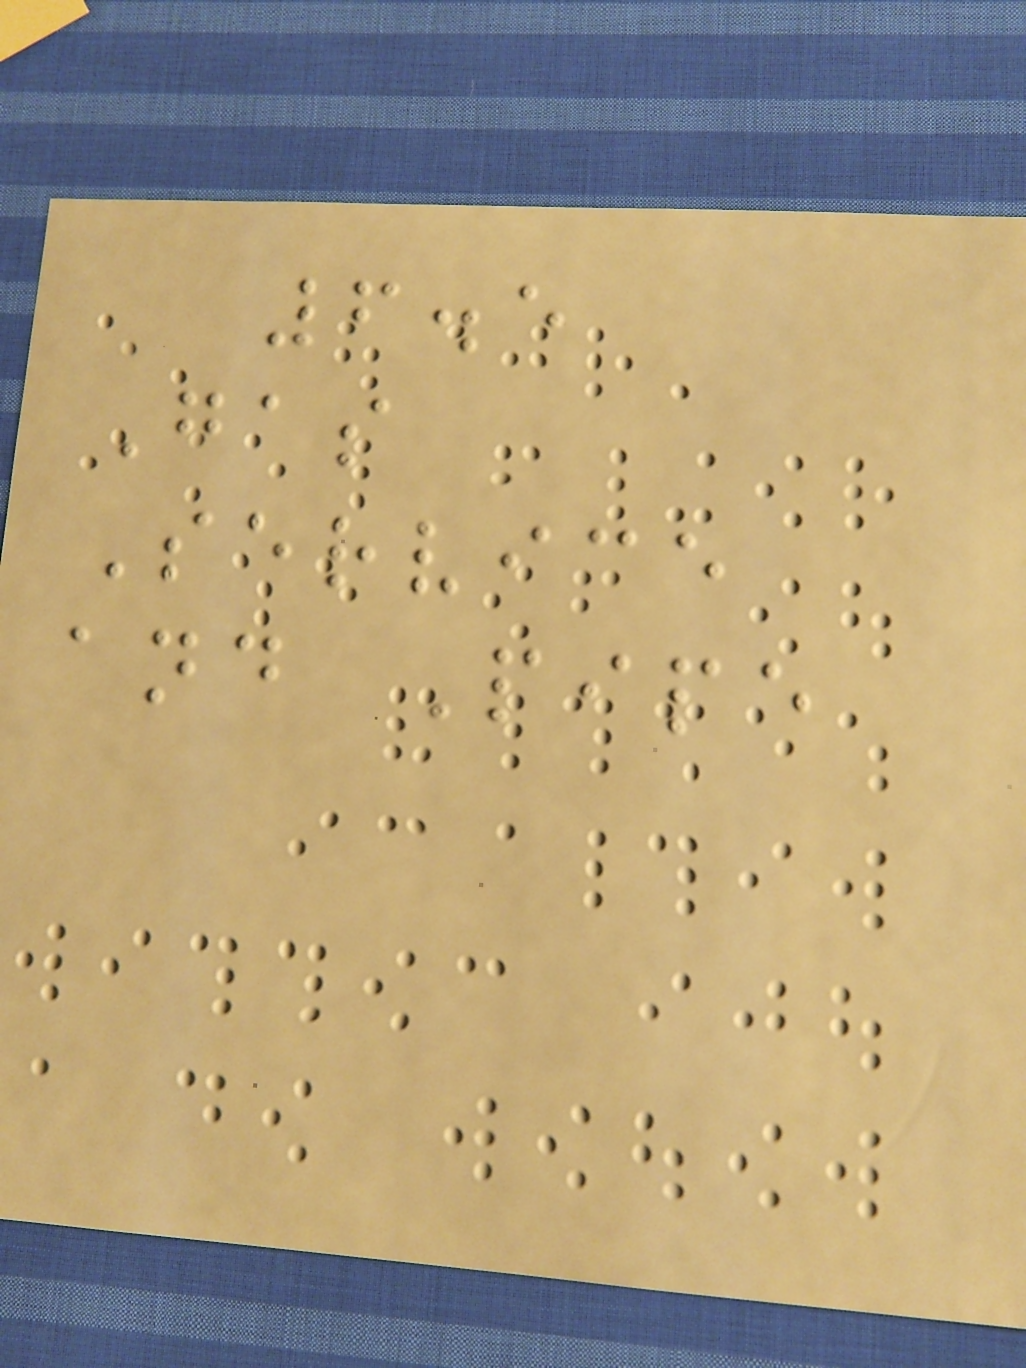6.5
Gas
Service
and Pipe
